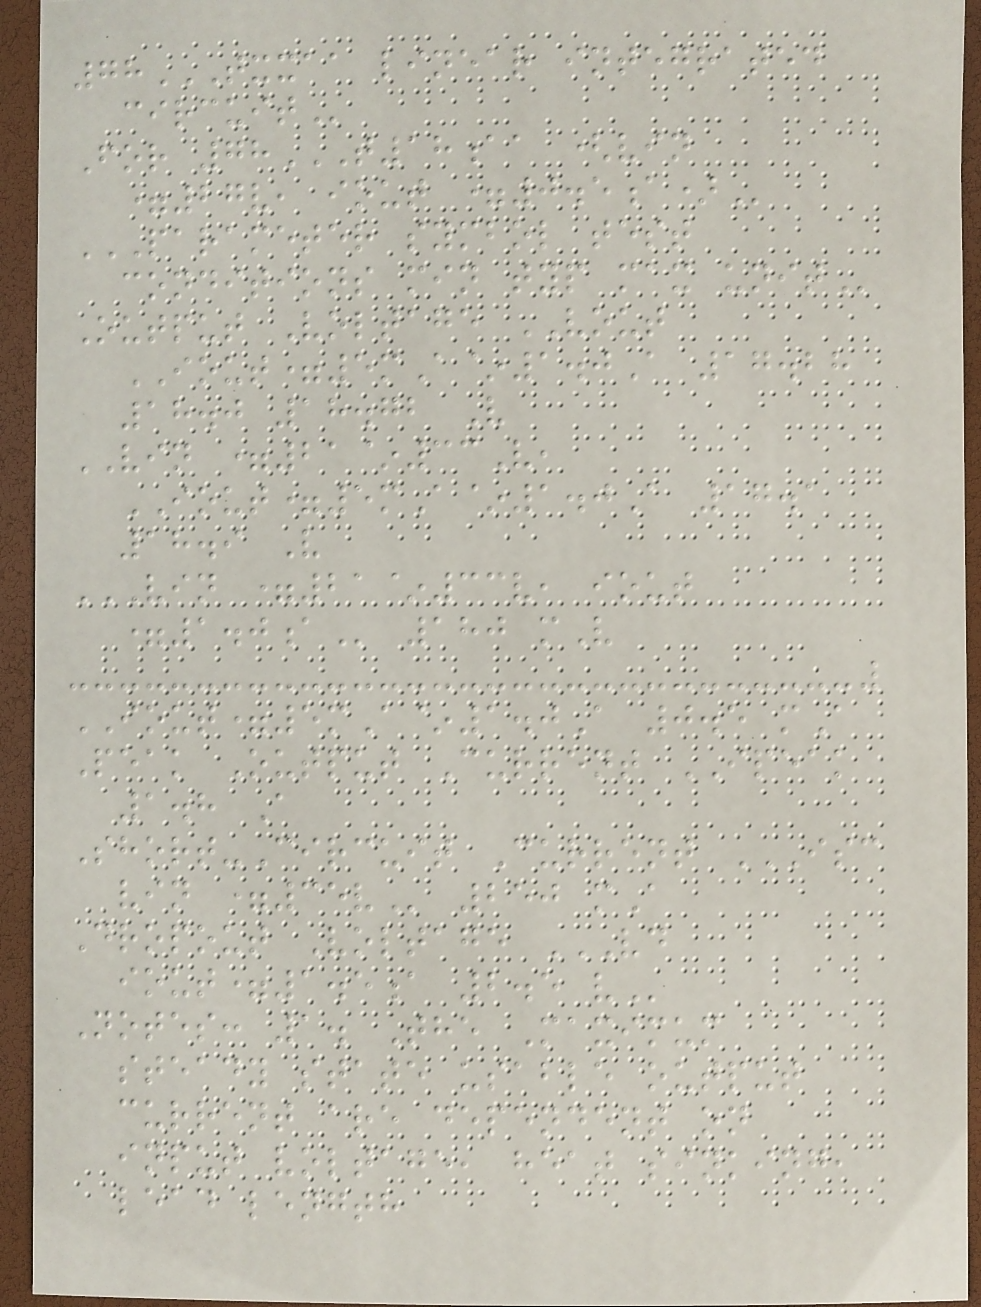78TXXAA LINEAR INTEGRATED
CIRCUIT
For 78T18AA (VIN
=27V, IOUT =0.5A)
PARAMETER SYMBOL TEST
CONDITIONS MIN TYP MAX UNIT
Output Voltage VOUT
IOUT=5mA~1.0A 17.28
18.0 18.72 V
VIN =21~33V,
IOUT=5mA~1.0A 17.1
18.9 V
VIN =21~33V, IOUT
=1.0A 180 mV
IOUT=5mA~1.0A 0.5 mA
Peak Output Current IPEAK
1.8 A
Short-Circuit Current ISC
VIN =35V 250 mA
Dropout Voltage VD
IOUT=1.5A 2.5 V
Notes: 1. The Maximum
steady state usable output
current are dependent on
input voltage, heat sinking,
lead length
